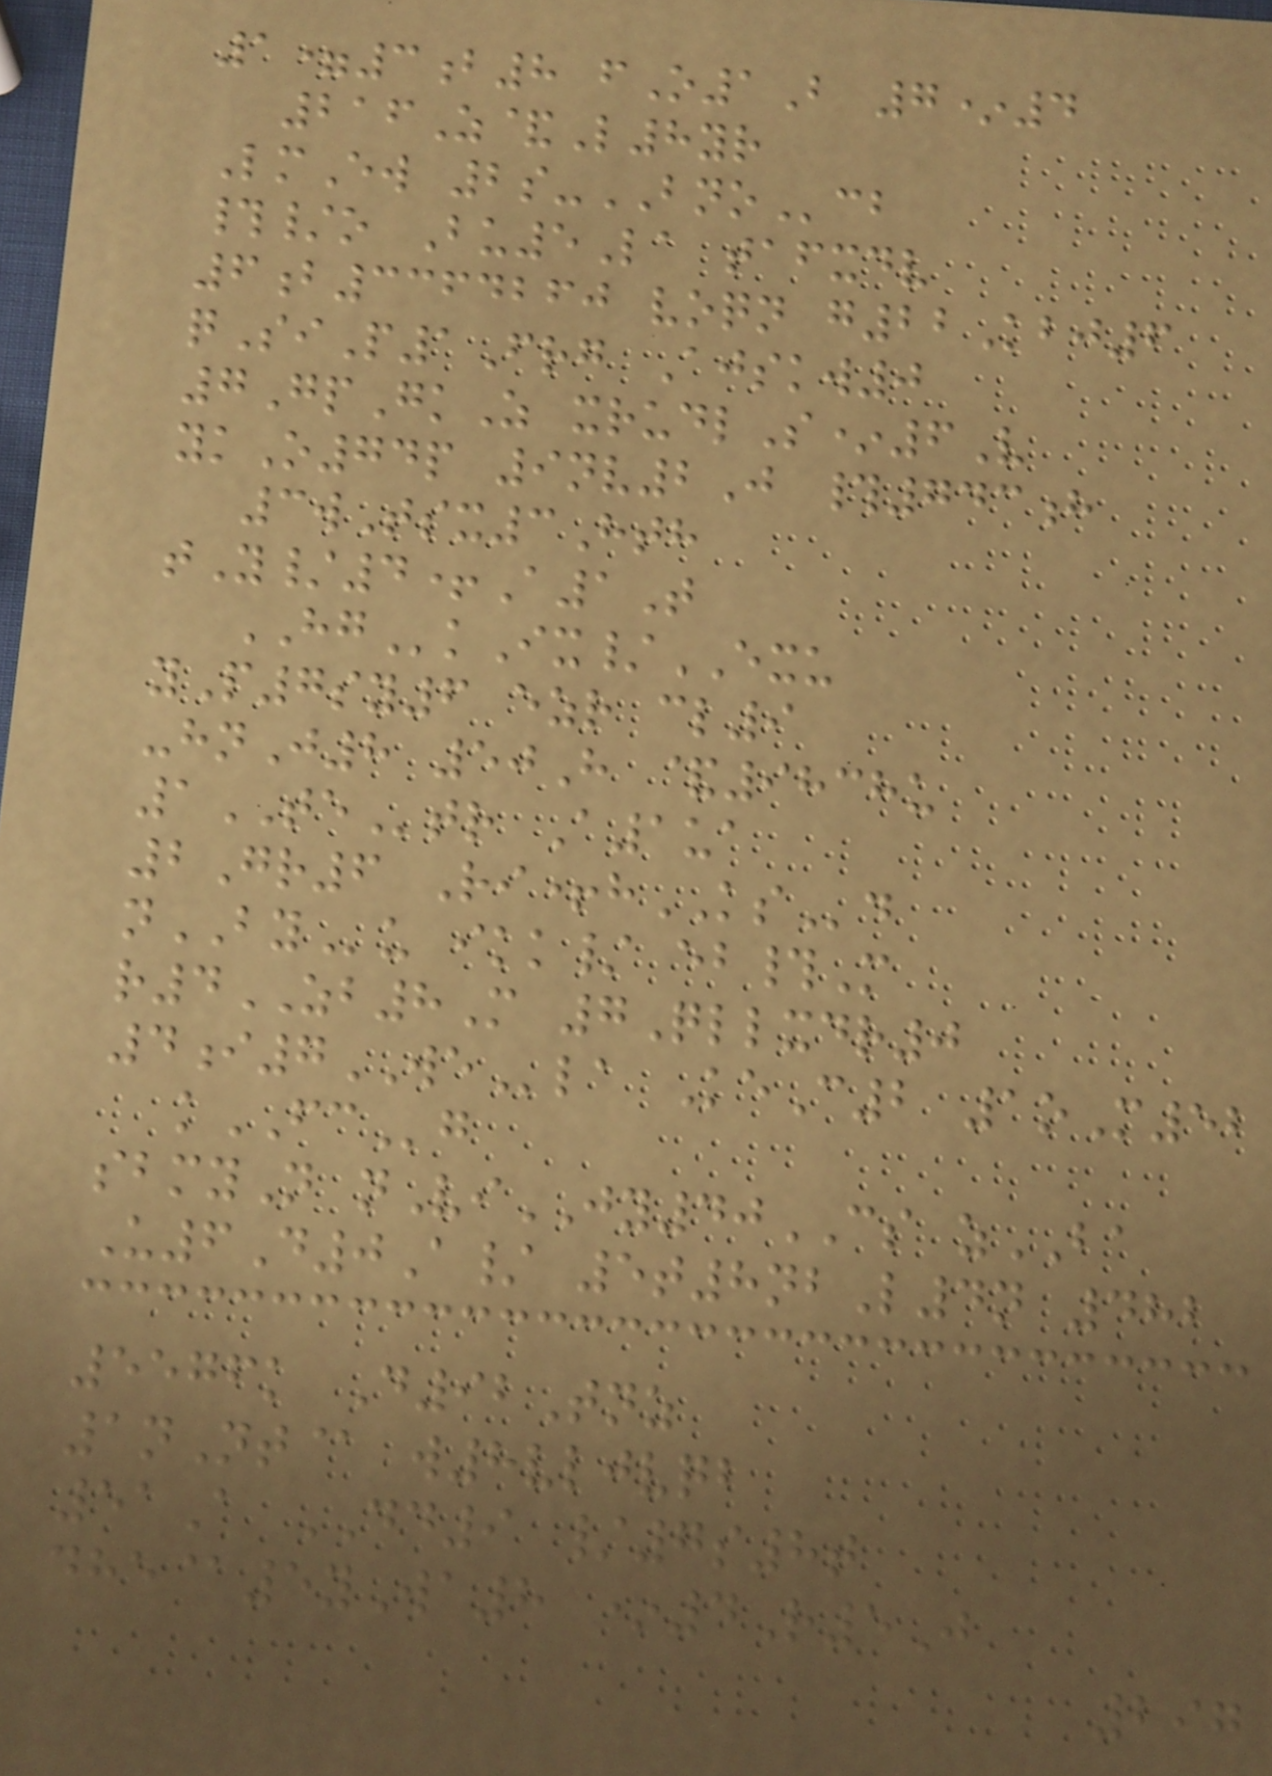1=3b8 fO1B 7*4
216Z&L8yr
LmEw 2s-BNOcb
#/o Bu5La tafxdv
6b3364260 voqn g22Kbj6
qSiP1Frg Ajskw0
7GpGkZ xrudlS*6V
ykO74p 9nv2J #743h
3wTsx3Hth
tY/4+A1T
HGkIx/EXU
yP7sy6 ezr cl9
-hnJ8 50H &9838u
1TEtr A1ua
2Gr6 Ri+hKSd
nBYu ikk/ eb#M
r4ZB8M 7Qllxdr0
4i7WEla KeC2 1oM52
kFCg
sbmyN nViJY40CS zBA
U6D0A/ 5t8nbL4n 482
5576k D92Tnz
1nNt@ w8vljvqb
51A DD9 /7s8t
dhe@5yWa8 *4R5J
297
